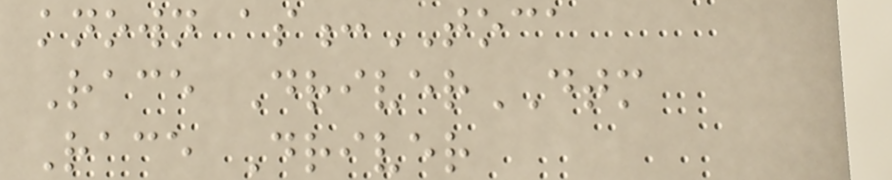known as:TOCA
Race DriverDTM
Race Driver
